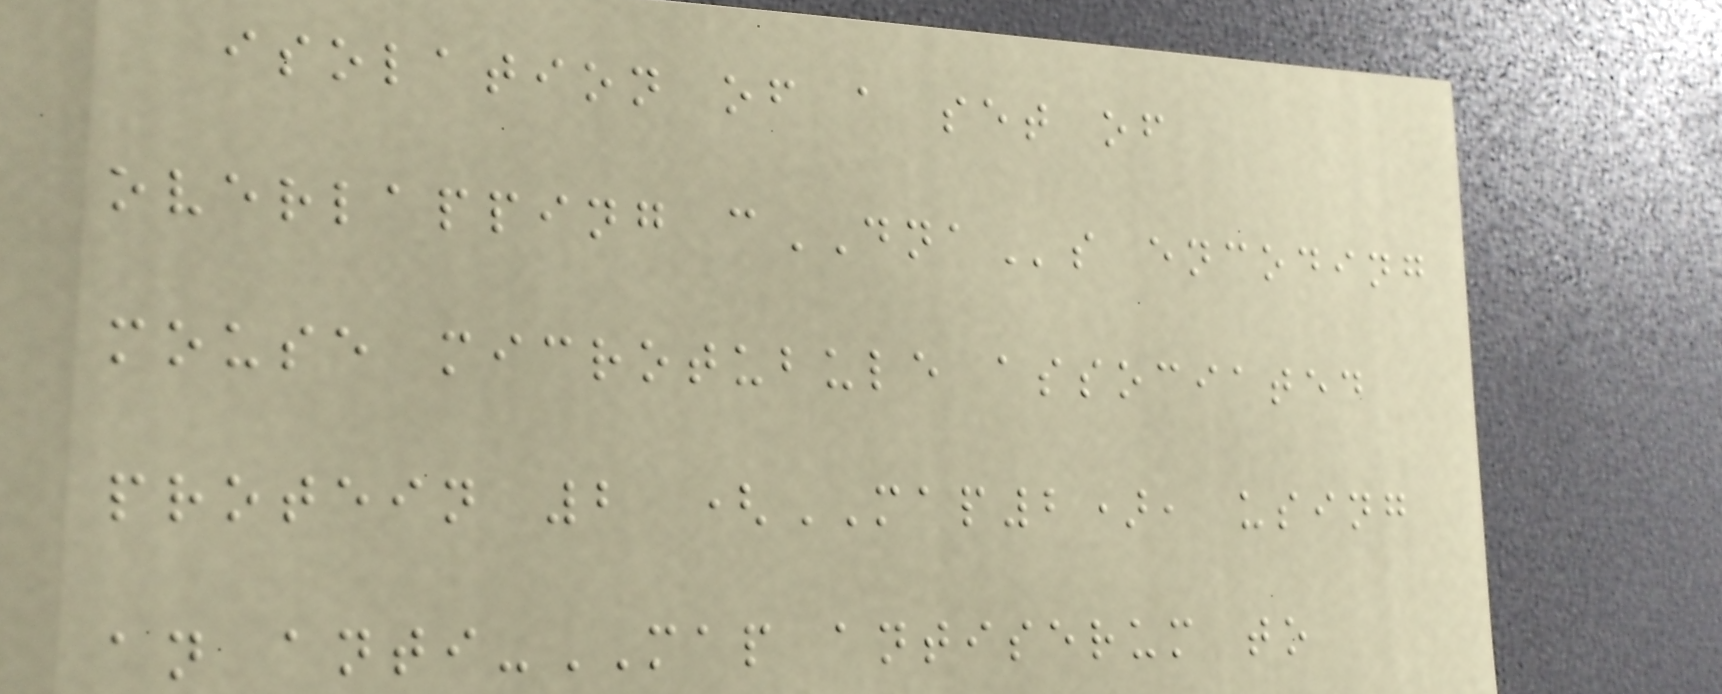isolation of a set of
overlapping cDNAs encoding
mouse microtubule associated
protein 2 (MAP2), using
an anti-MAP antiserum to
